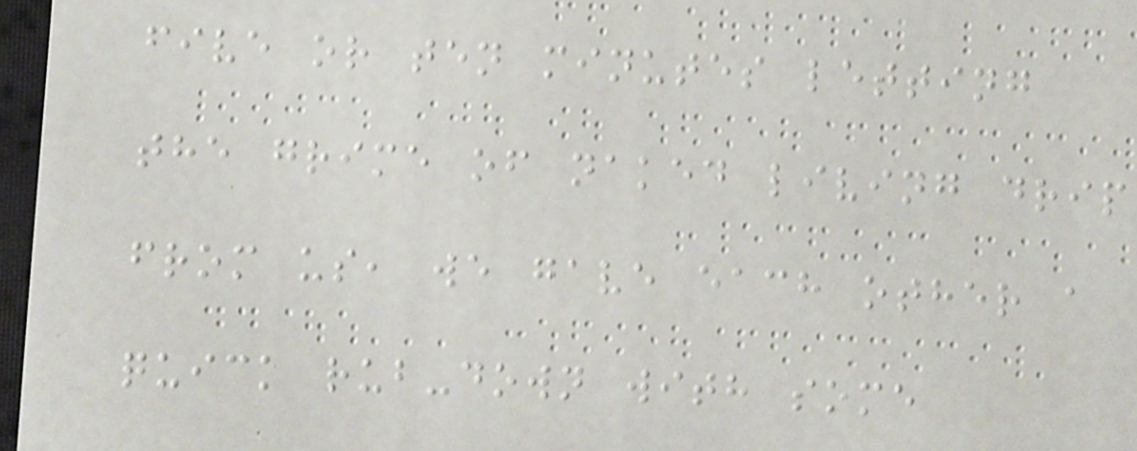five or ten minutes letting
the grime of naked living drip
from us, we gave each other a
quick rub-down with some
